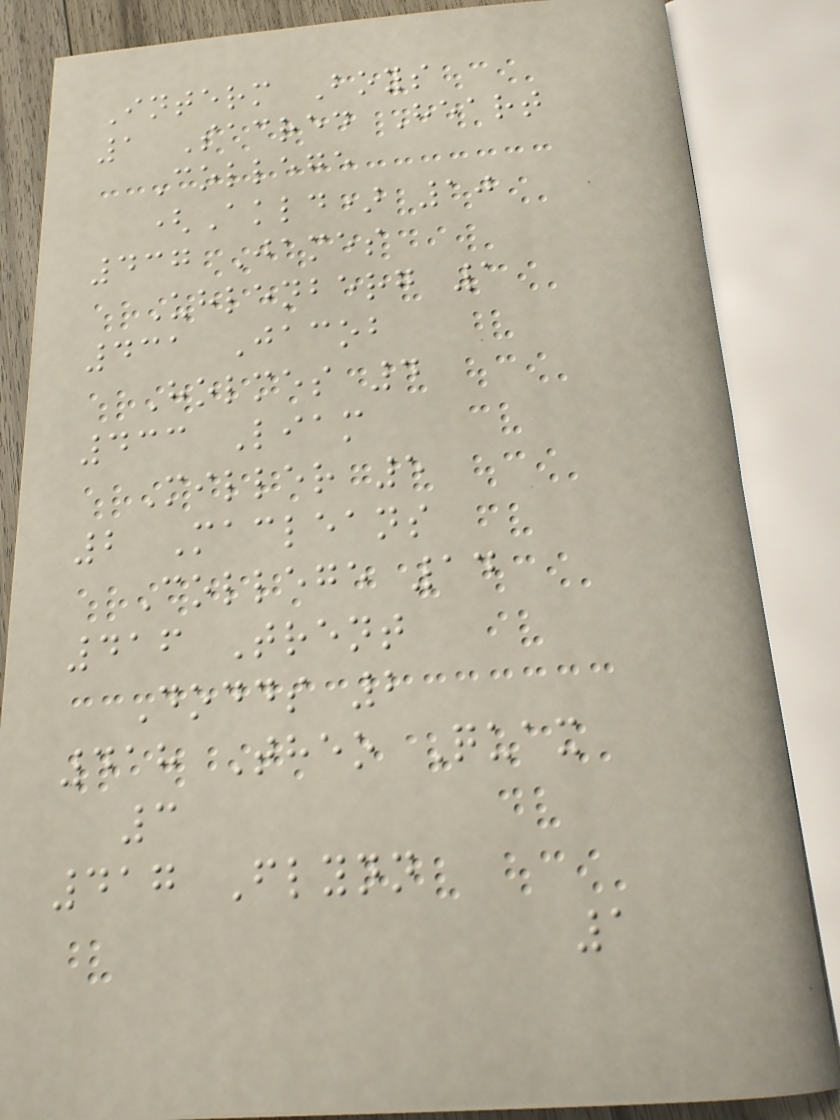Interm Boys
1 Sacred Heart
College
(Akld) 10
437 James
Uhlenberg 1
431 Jacob
Holmes 4
433 Liam
Miller 5
2 Macleans
College 14
416 Trent
Dodds 2
418 Theo Quax
3
417 Flynn
1
